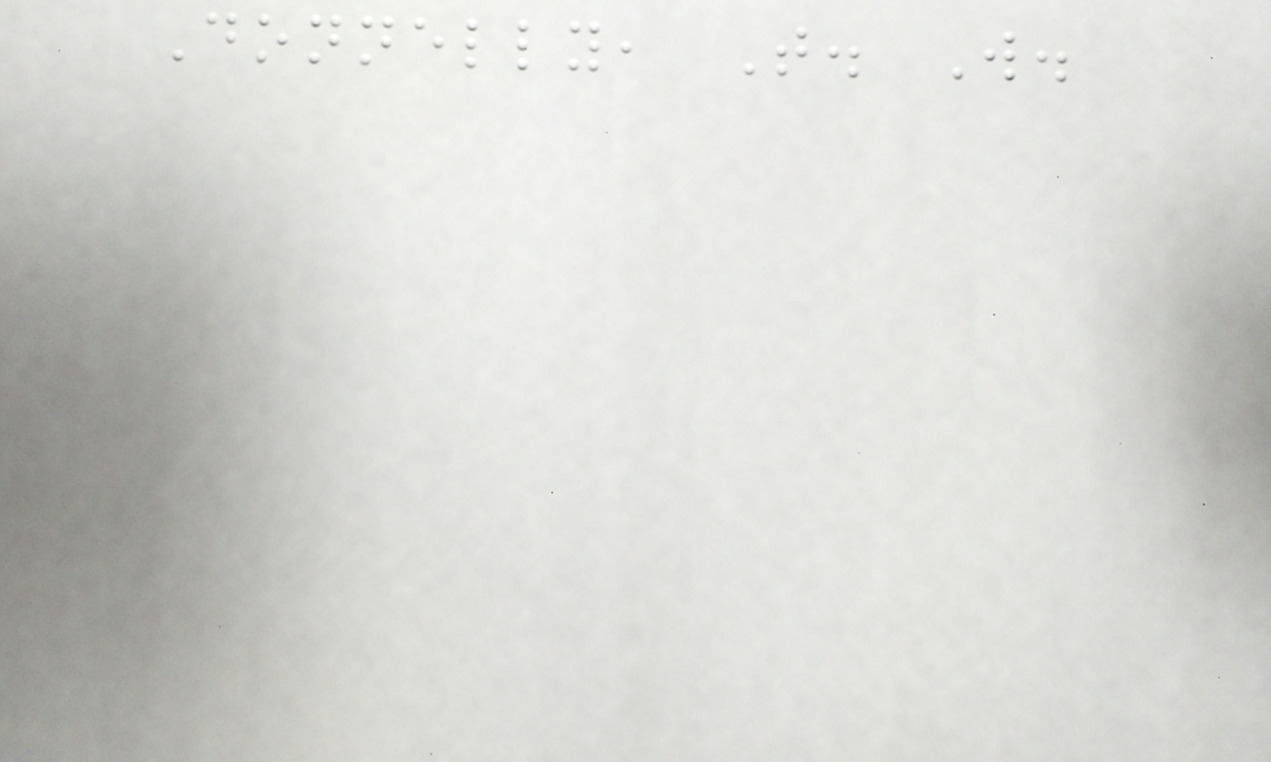Donnelly, T. W.
